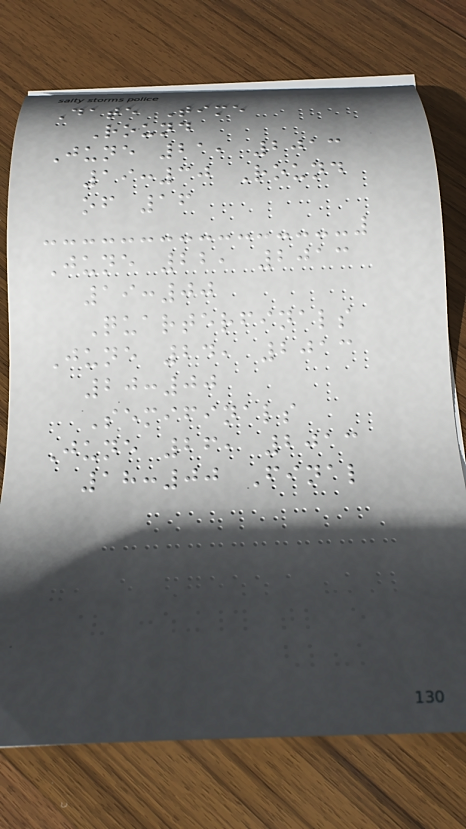Date Time
Round
June 21, 2013
19:30 Round
of 16
June 22, 2013
19:00
Quarterfinals
June 24, 2013
20:00
Semifinals
June 26, 2013
18:00 Final
